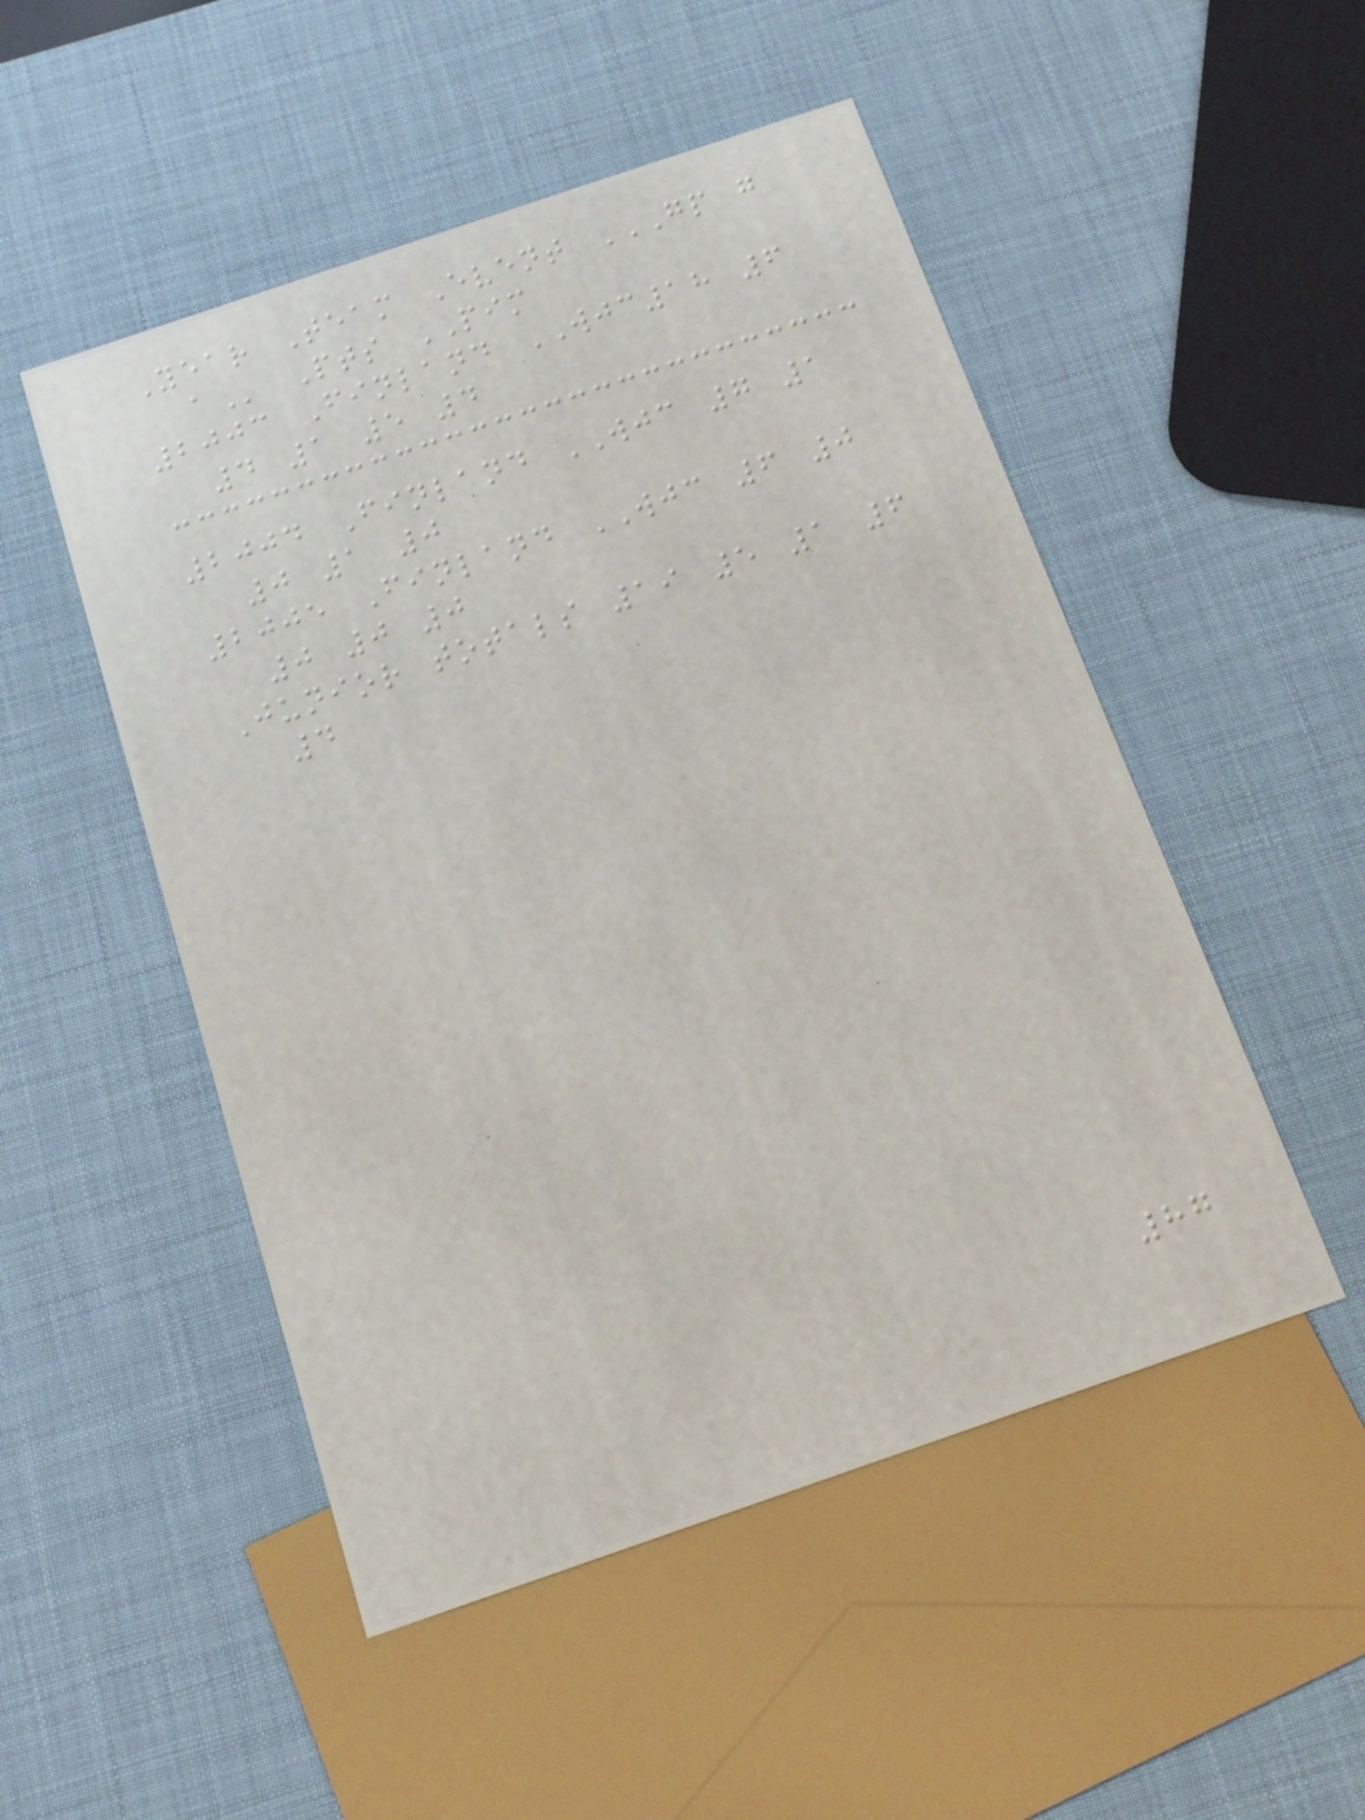Year Team Event GP G
A Pts PIM
2003 Finland WJC18 6
4 1 5 4
2004 Finland WJC 7 1
0 1 0
2005 Finland WJC 6 0
0 0 0
Junior totals 19 5 1 6
4
87
